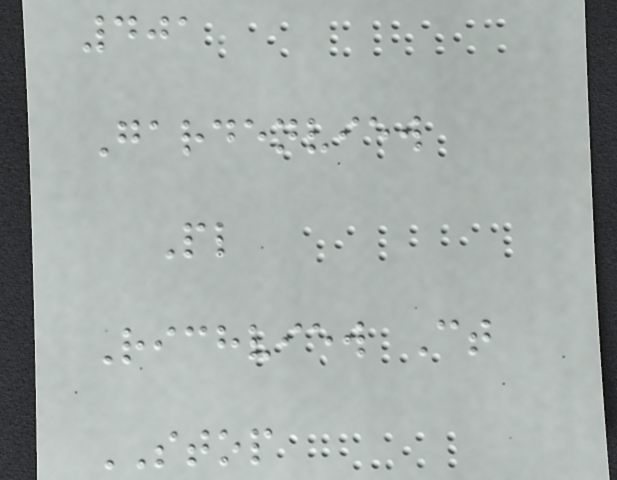401
Gardenview
Pl
Richview Ct
STOP
